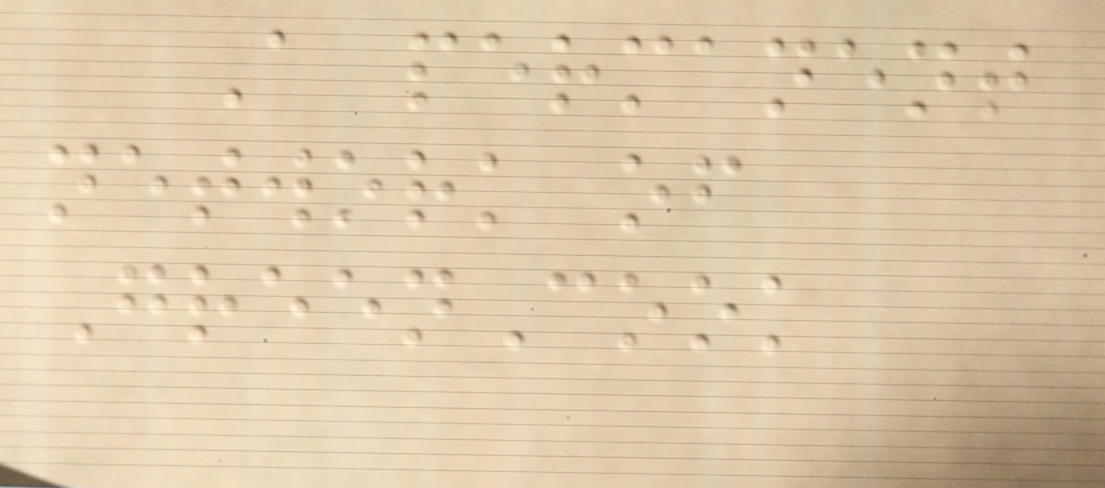A permanent
network of
GreenCook
